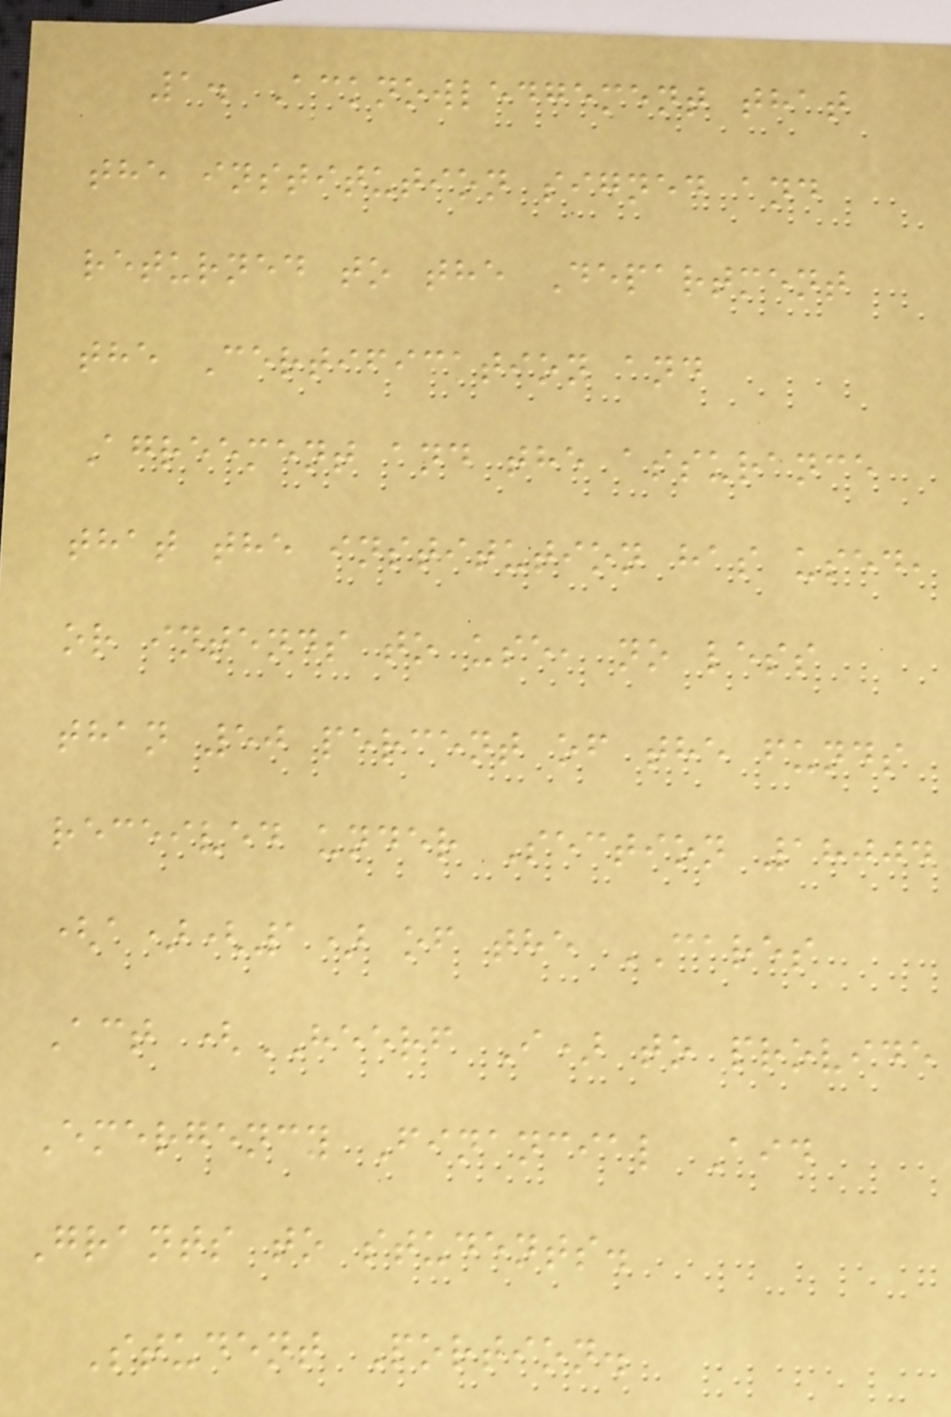1. Acknowledgement that
the institution signed and
returned to the Department
the Certification and
Agreement and the assurance
that the institution has used,
or intends to use, no less
than 50 percent of the funds
received under Section 18004
(a)(1) of the CARES
Act (HEERF I) to provide
Emergency Financial Aid
Grants to students.
Student Portion.
